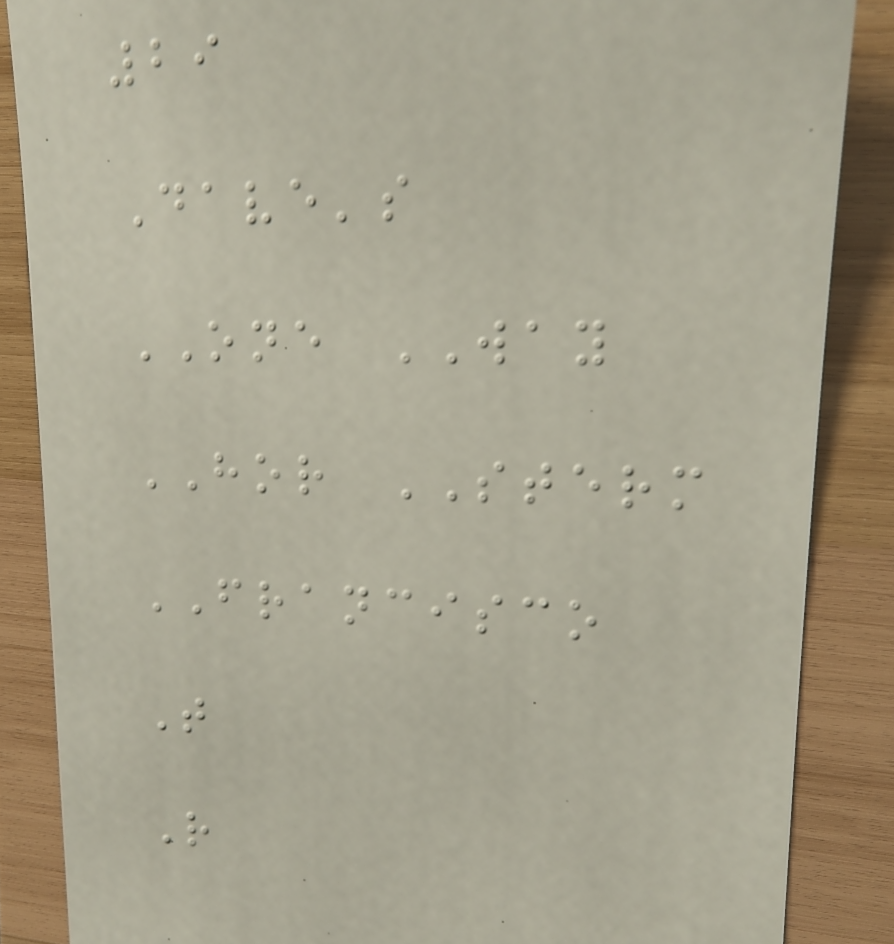29
Dave's
ONE WAY
HOR STERM
FRANCISCO
T
R
